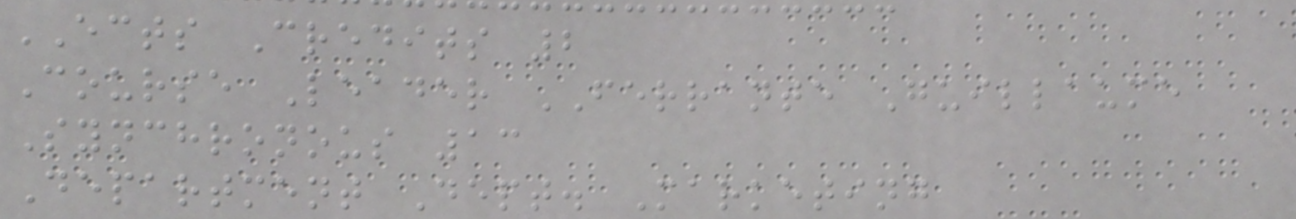ECTS Credits 2
Course Leader FERRANTE Guillaume
Synchronous 13
Department Dept. Marketing
